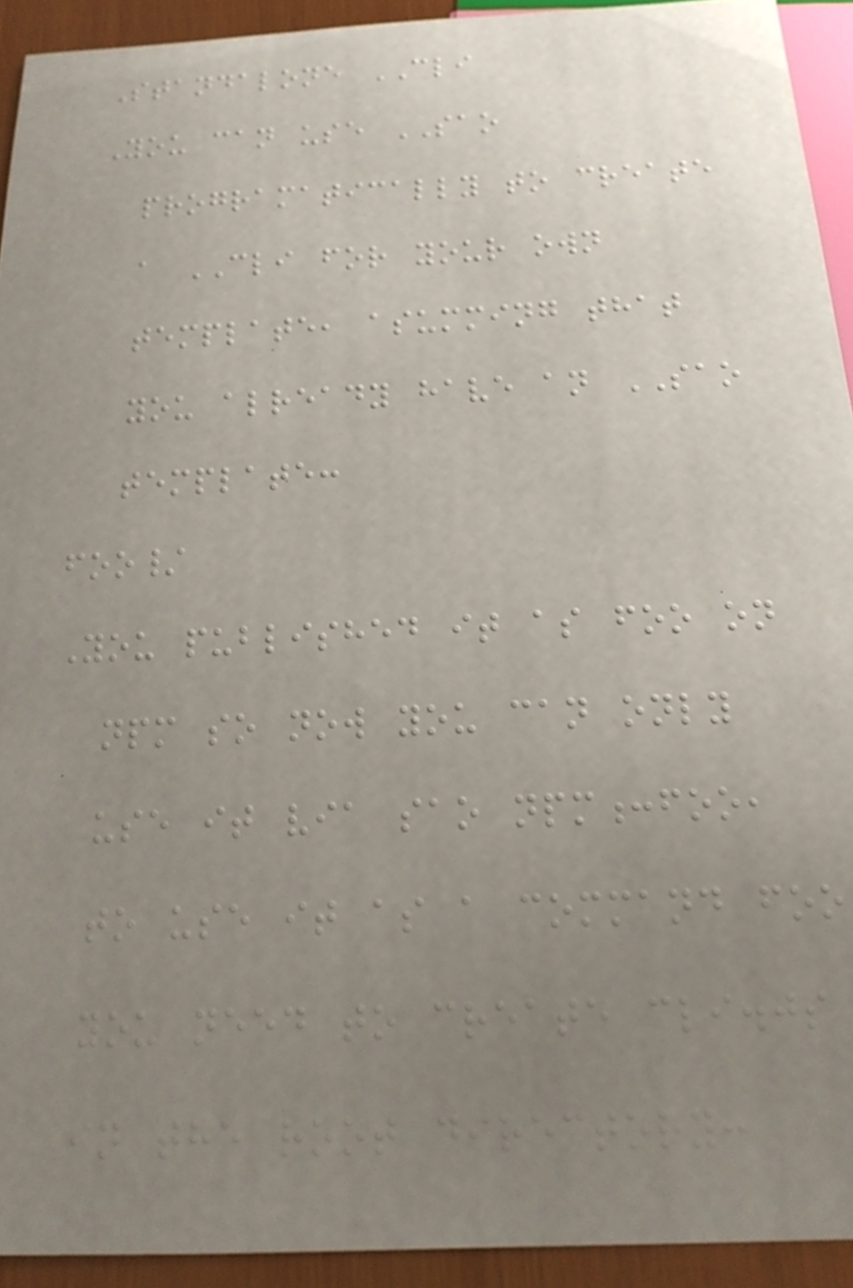Standalone CLI
You can use SAO
programatically to create
a CLI for your own
template, asumming that
you already have an SAO
template:
foo/
You published it as foo on
npm so now you can only
use it via sao npm:foo,
to use it as a command foo
you need to create cli.js
in the root directory:
